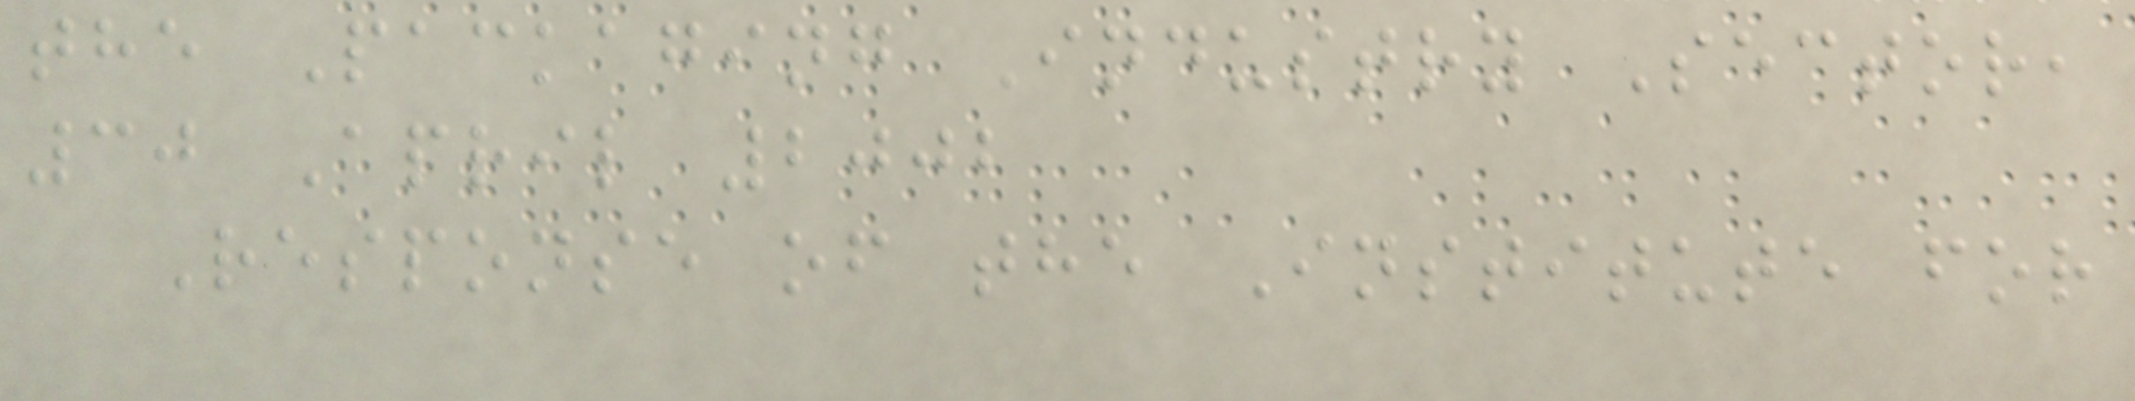the Packaging Industry Sector,
30 April 2002
Response of the Institute for
